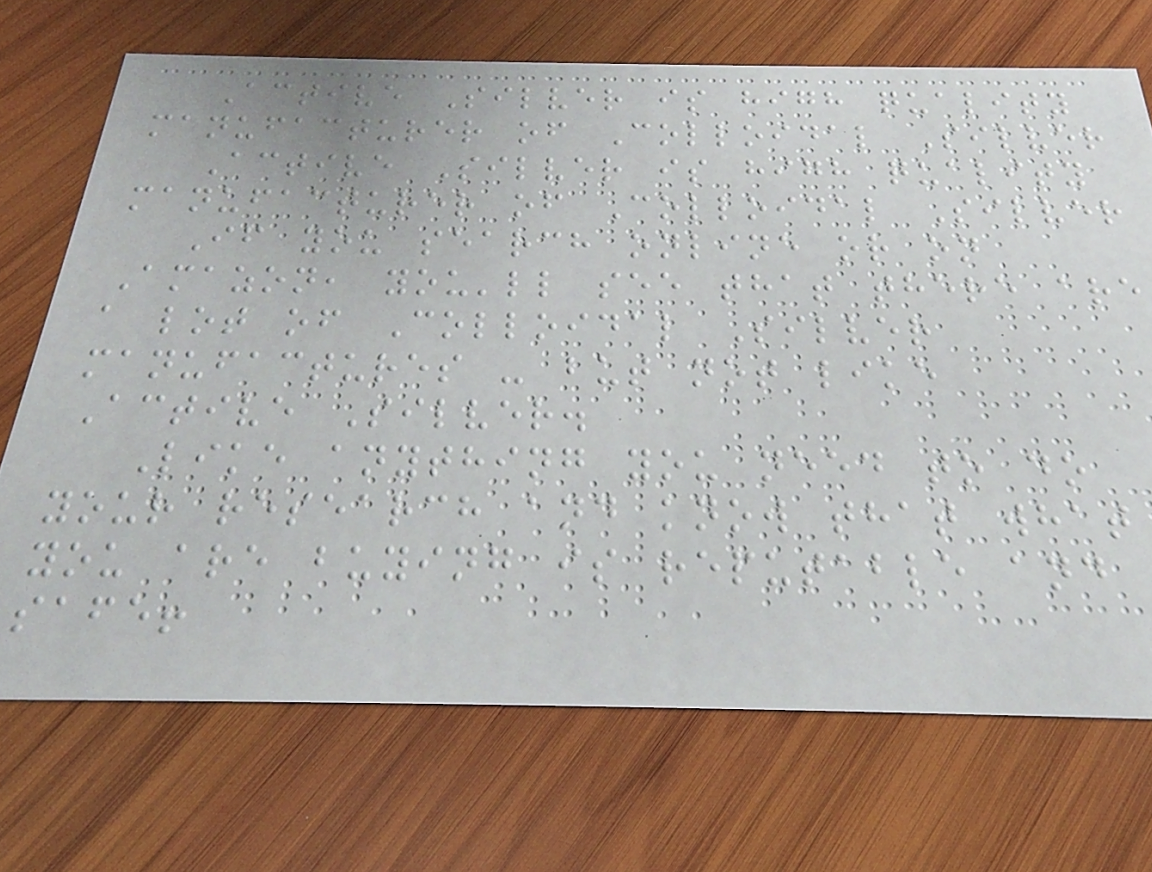Active Silver is high quality
manufacturer of Colloidal Silver
Active Silver is high quality
manufacturer of Colloidal Silver
If you search online or on
Amazon, you'll see that there are
a lot of Colloidal Silver
manufactures - but not like
Active Silver.
Like anything you need to do
your research and know that what
you are buying is reputable and
safe!
